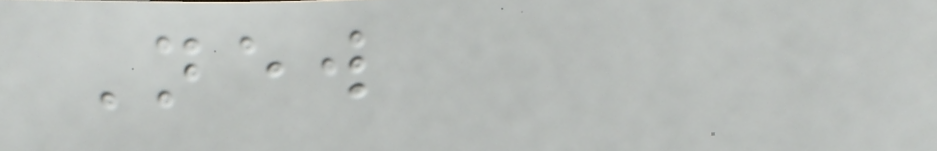New
